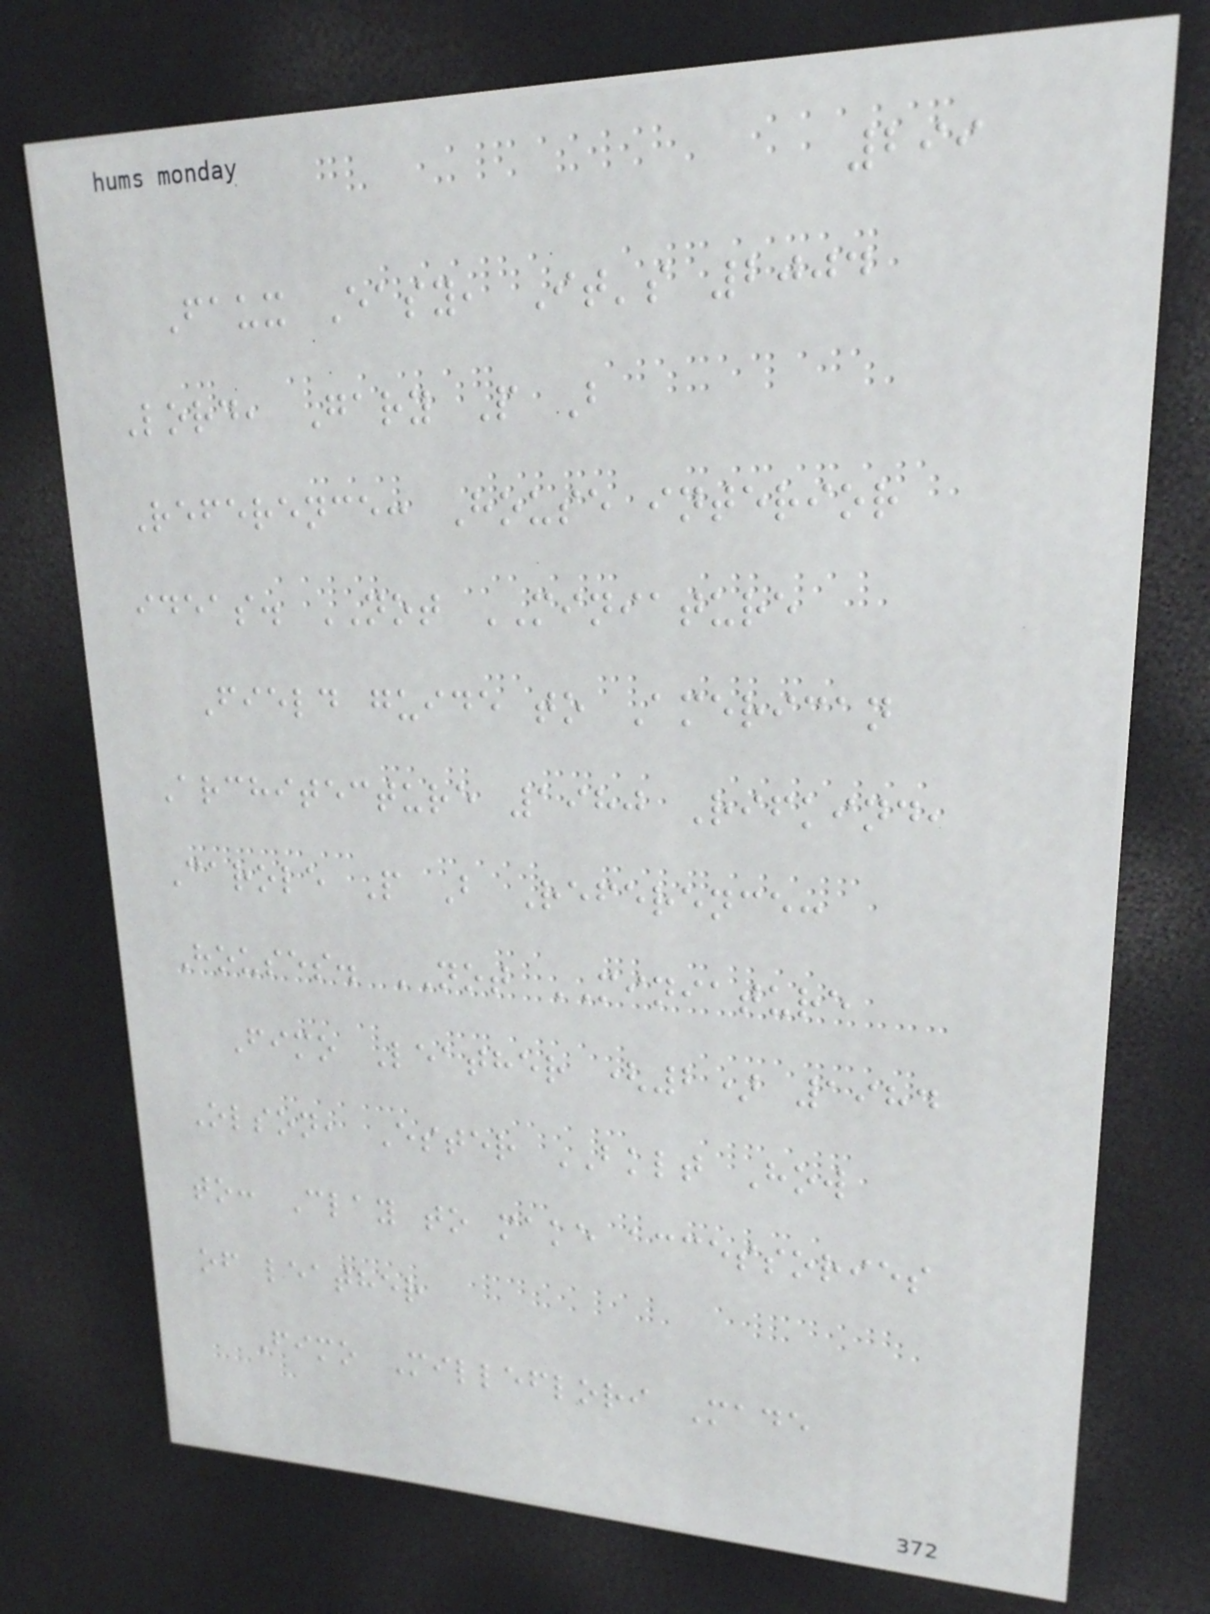299
Faux Easy, It's 2004
Lord, Gary P B
Reference: House interior
ideas. NOT MINIATURE
Field guide to American
Architecture 1980 Rifkind,
Carole P B Reference:
Houses. NOT MINIATURE
Fimo Leather (2) 1984
Olson, Ester BKLT How
to: Clay to make accessories
of leather
Fimo Milleflori Made
